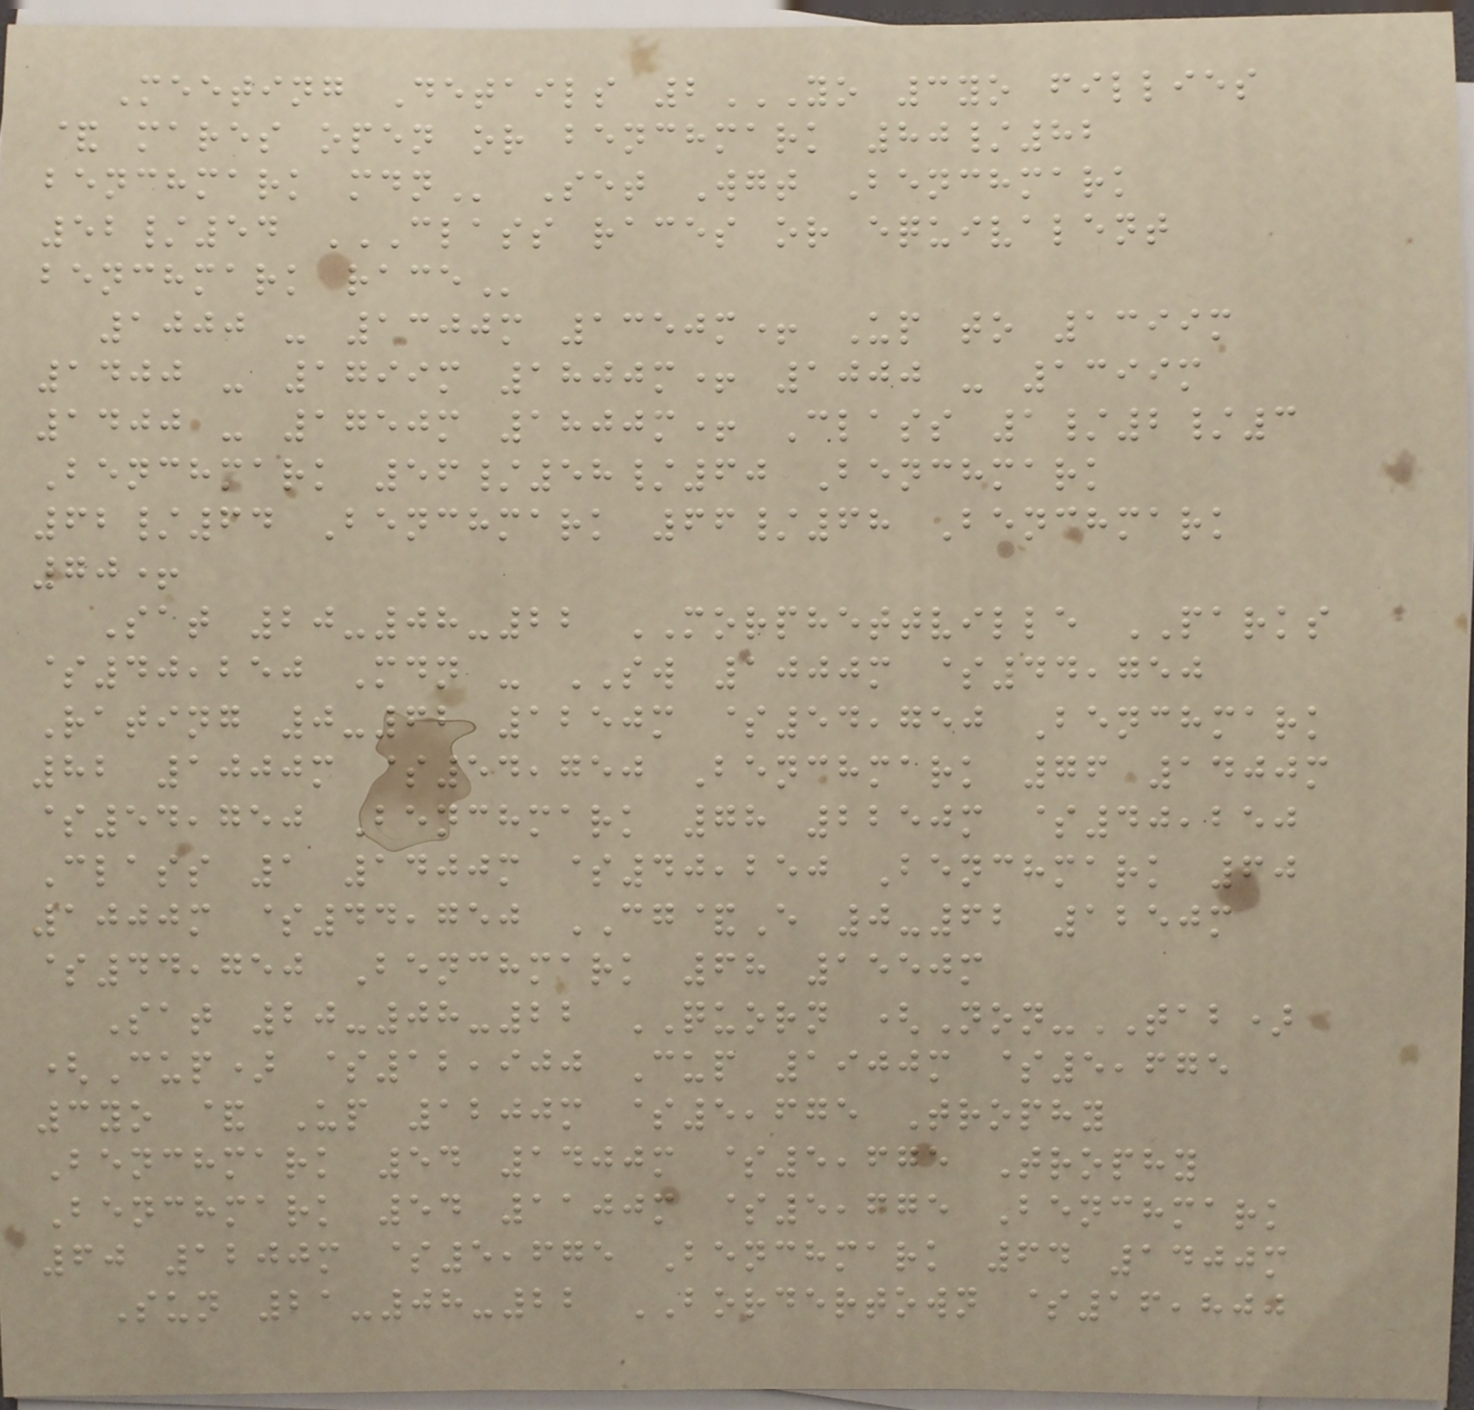Meeting Details 2YO 3YO FILLIES
& MARES OPEN OR BENCHMARK 80/82
BENCHMARK MDN Set Wgt Benchmark
52/54 CLASS RACES OR EQUIVALENT
BENCHMARK RACE
1000 - 1300m 1350m+ Up to 1399m
1400 - 1799m 1800m+ 1000 - 1399m
1400 - 1750m 1800m+ Class 1/2/3
Benchmark 56/58/60 Benchmark
62/64 Benchmark 66/68 Benchmark
70+
Sat 20-08-22 MORPHETTVILLE PARKS
$40,250 Mdn - SW 1000m $44,750
Rating 0-62 1250m $54,750 Benchmark
82 1000m $54,750 Benchmark 76 1400m
$54,750 Benchmark 78 2250m $40,250
Class 1 1400m $40,250 Benchmark 60
1000m $44,750 CG&E 0-62 1250m
$44,750 Benchmark 68 1550m
Sat 20-08-22 QUORN (Non-TAB)
(Cup) $12,900 Cup 1900m $5,675
3yo & Up 1200m $5,675 Trophy
Benchmark 54 1400m $5,675 Trophy
Benchmark 54 1100m $5,675 Benchmark
60 1200m $5,675 Benchmark 64 1400m
Sun 21-08-22 BORDERTOWN $16,800
